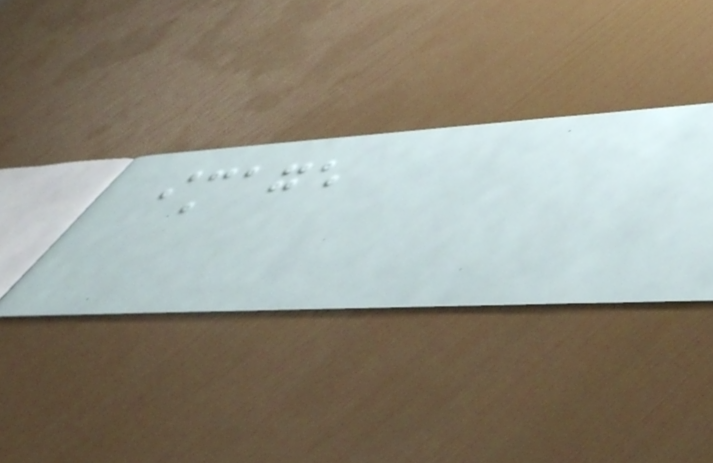image
